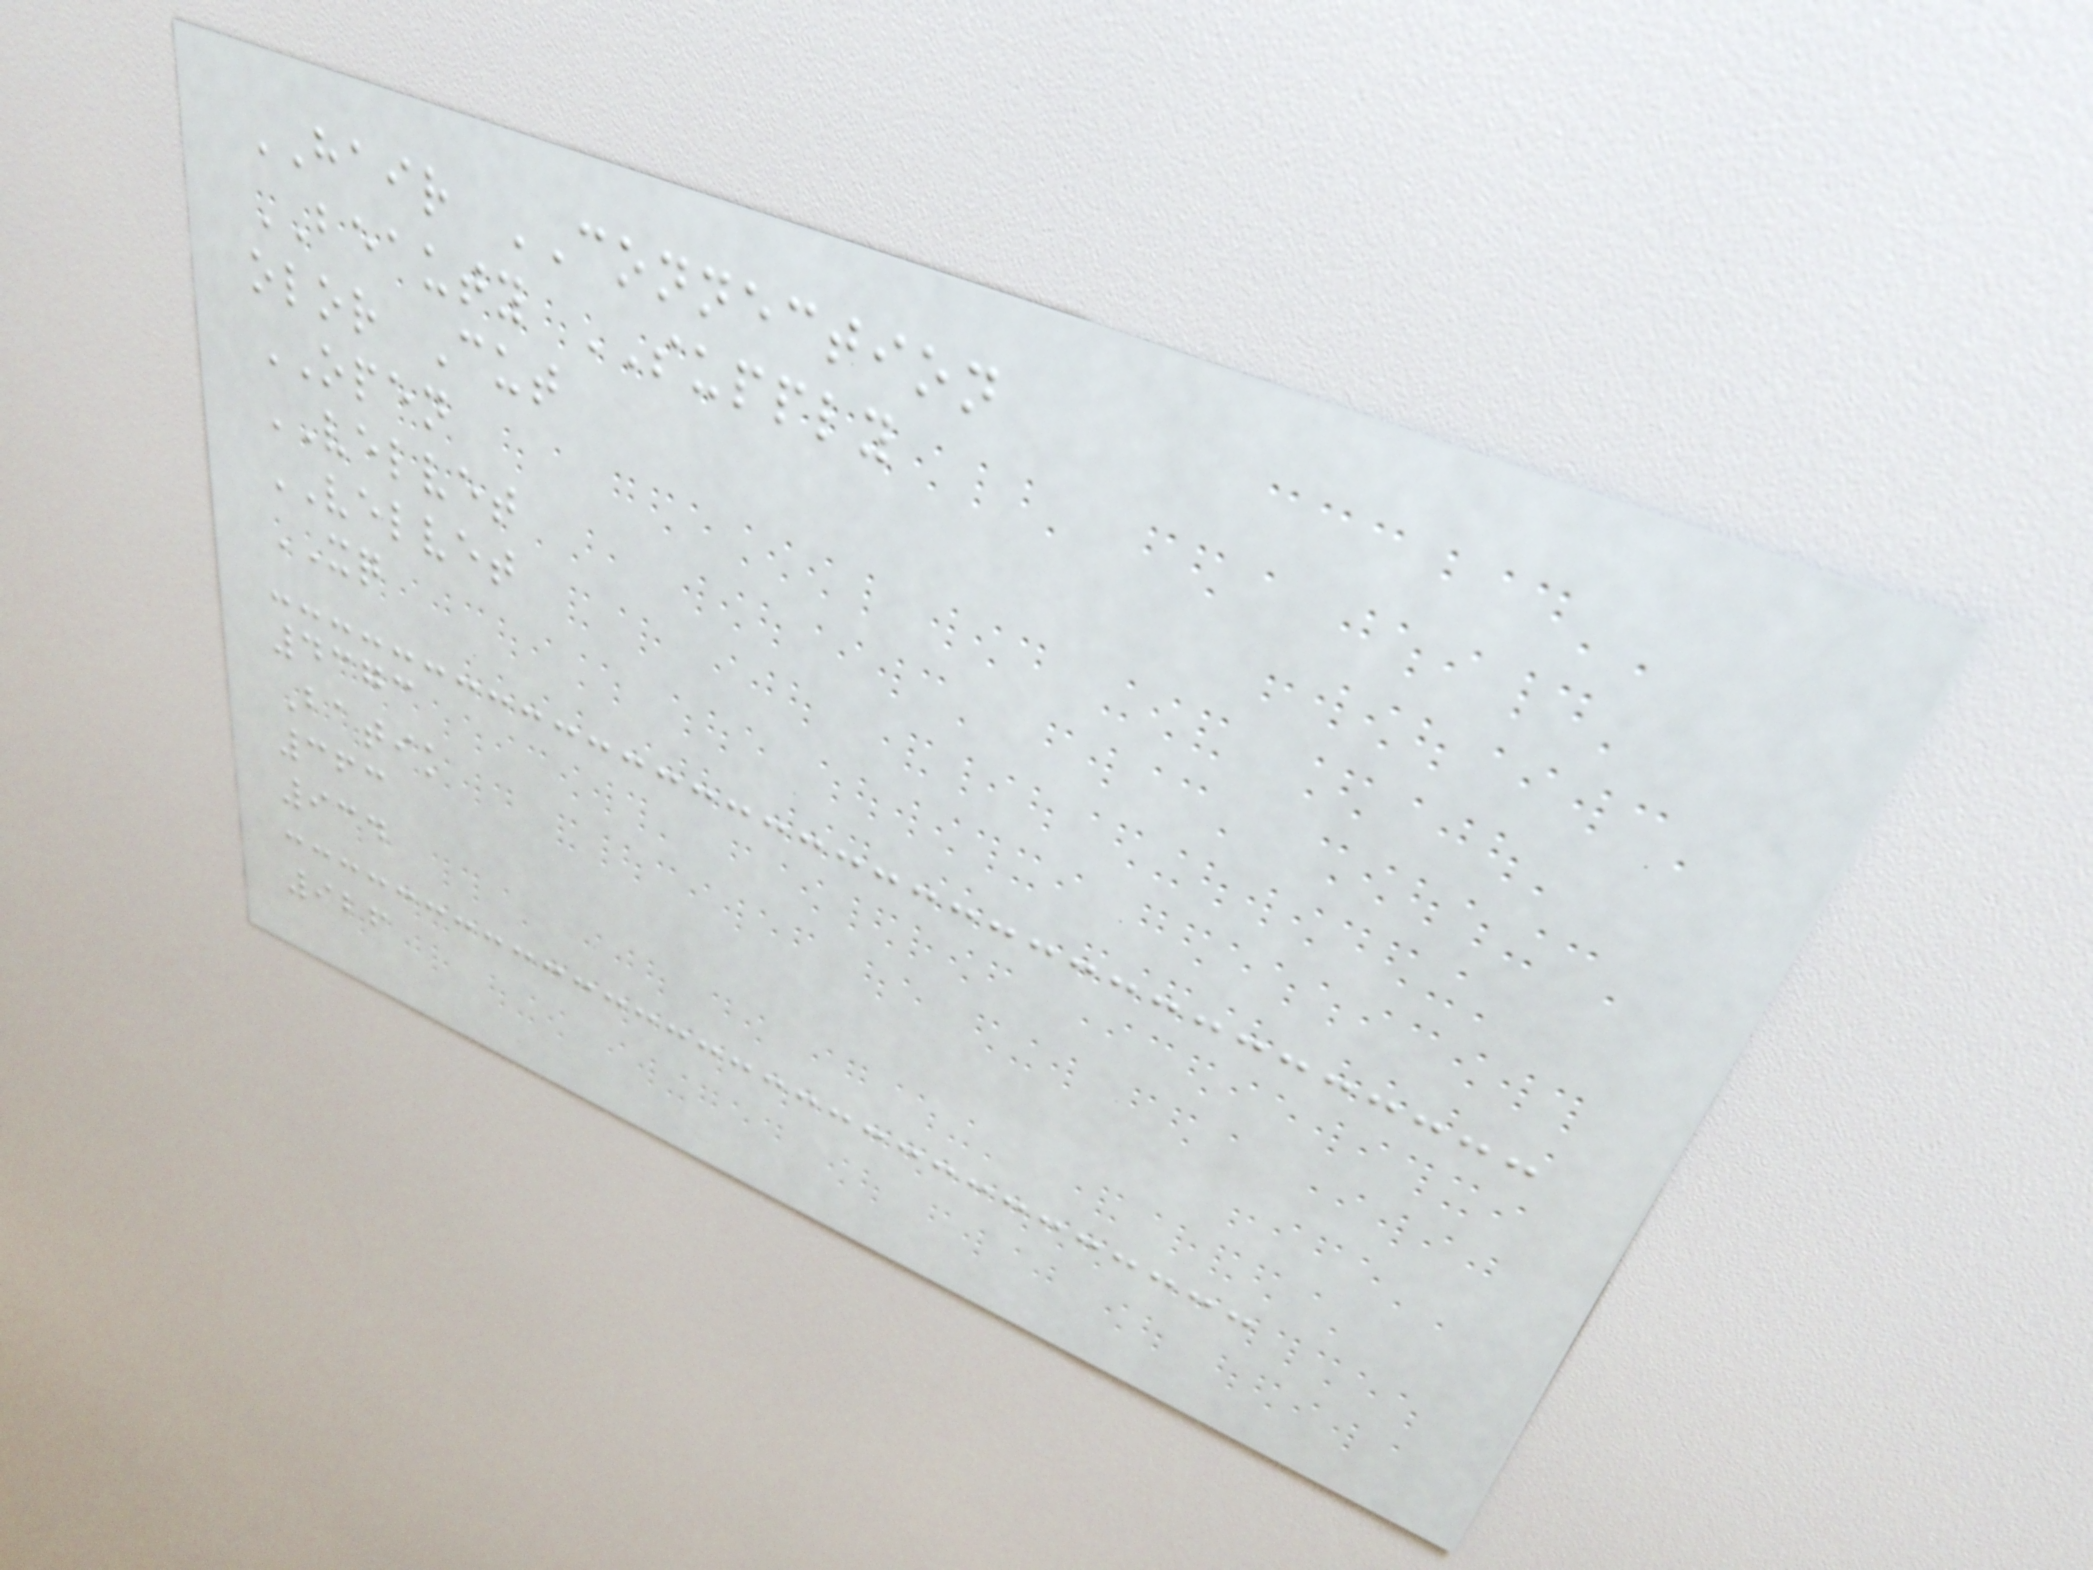HAIR CONNECTION
BEAUTY SUPPLY
olor Cut
OPEN
VELVET
VELVET
XQ
4373
Batik
363
934
926
